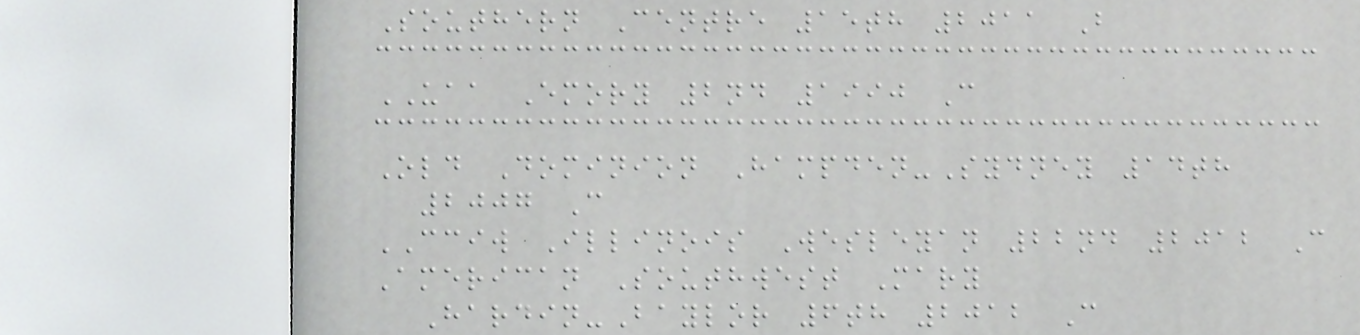Southern Centre 15th 2011 B
UAA Emory 2nd 1990 C
Old Dominion Hampden-Sydney 14th
2007 C
CCIW Illinois Wesleyan 22nd 2012 C
American Southwest Mary
Hardin-Baylor 6th 2012 C
